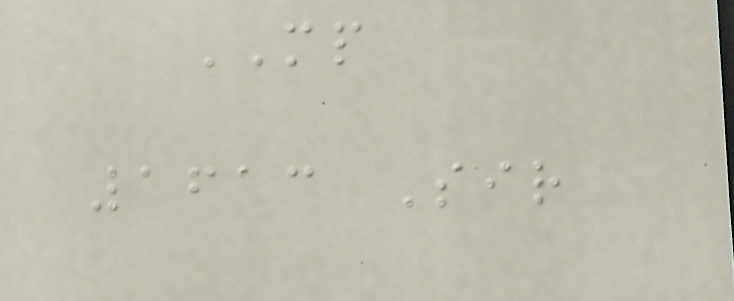MP
1613 Sir
